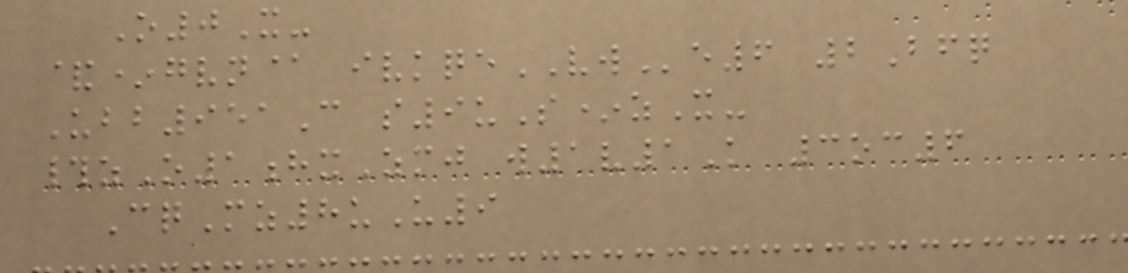O0X-
&*gvn@ ivkqeVWe6 2Bfq
Ubb951C s9uS*zX-
#zO1hxZmj w1v1K 3oc6
CqMz8uU9
